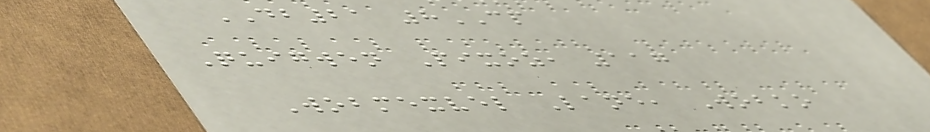DB21 8CP
Quigwen Pixoz, 117
Wobmexvel Lane, Wobko
